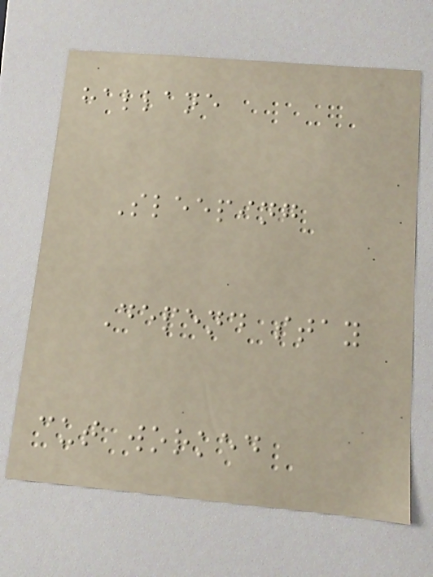hallane
Sleeping
Depend stay
cut worked
